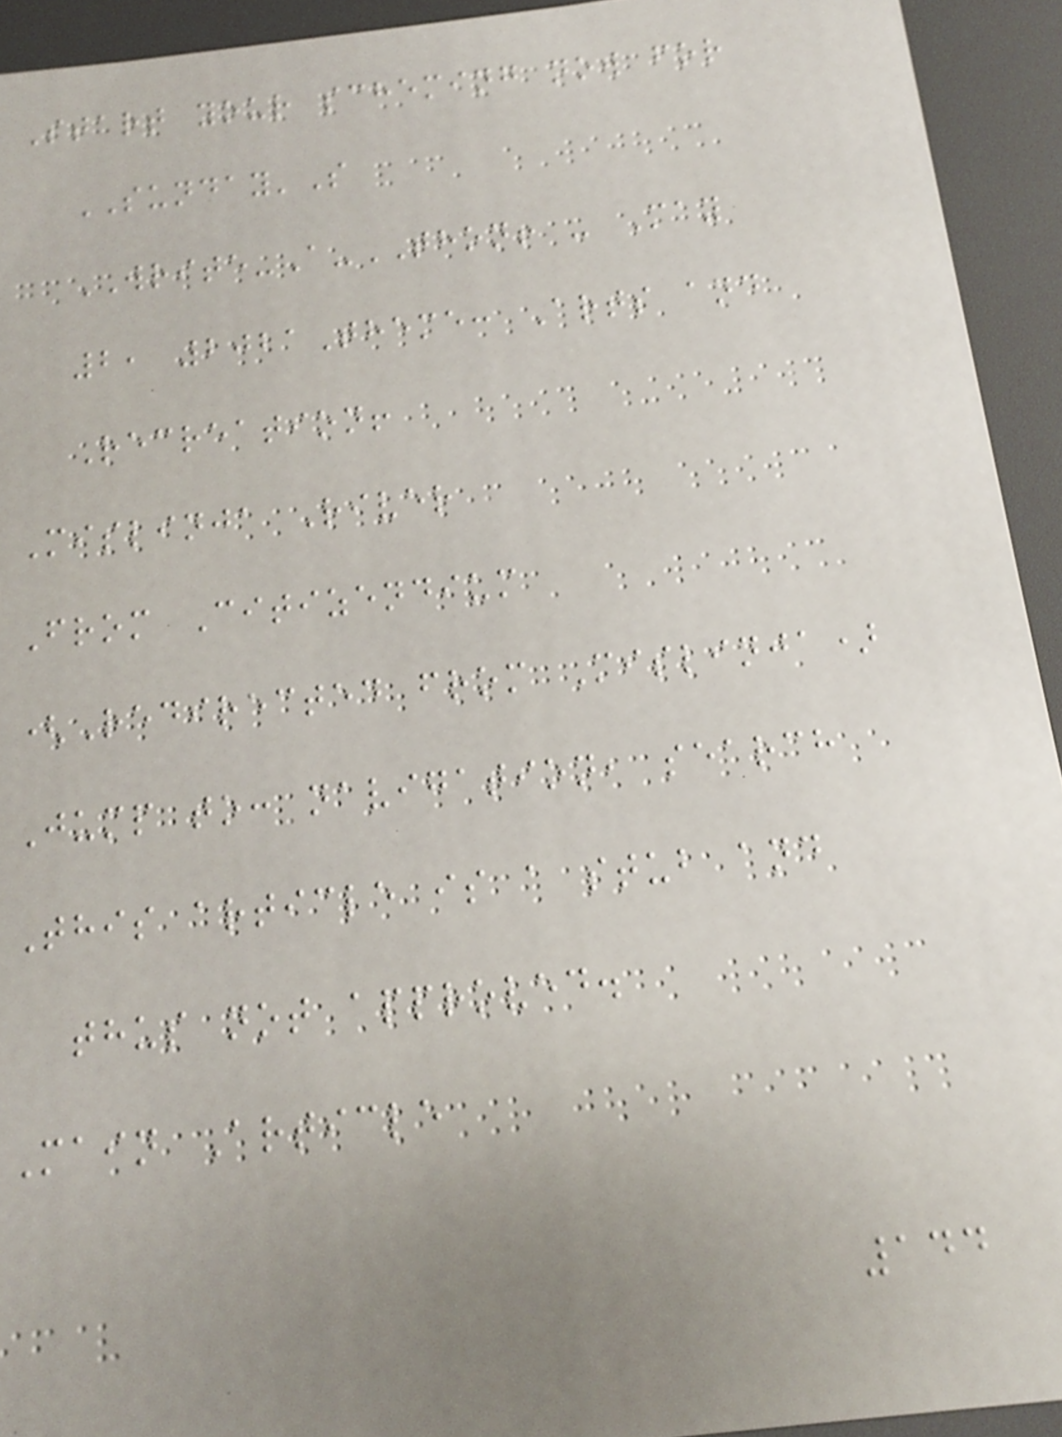Start your scheming now for
SUNDAY'S
WRITE-A-THON! - May
2, 2021Theme: Arts and
Recreation!
Mislinja River
From Citizendium
(Redirected from Mislinja)
Jump to: navigation, search
This article is a stub and
thus not approved.
Main Article
144
